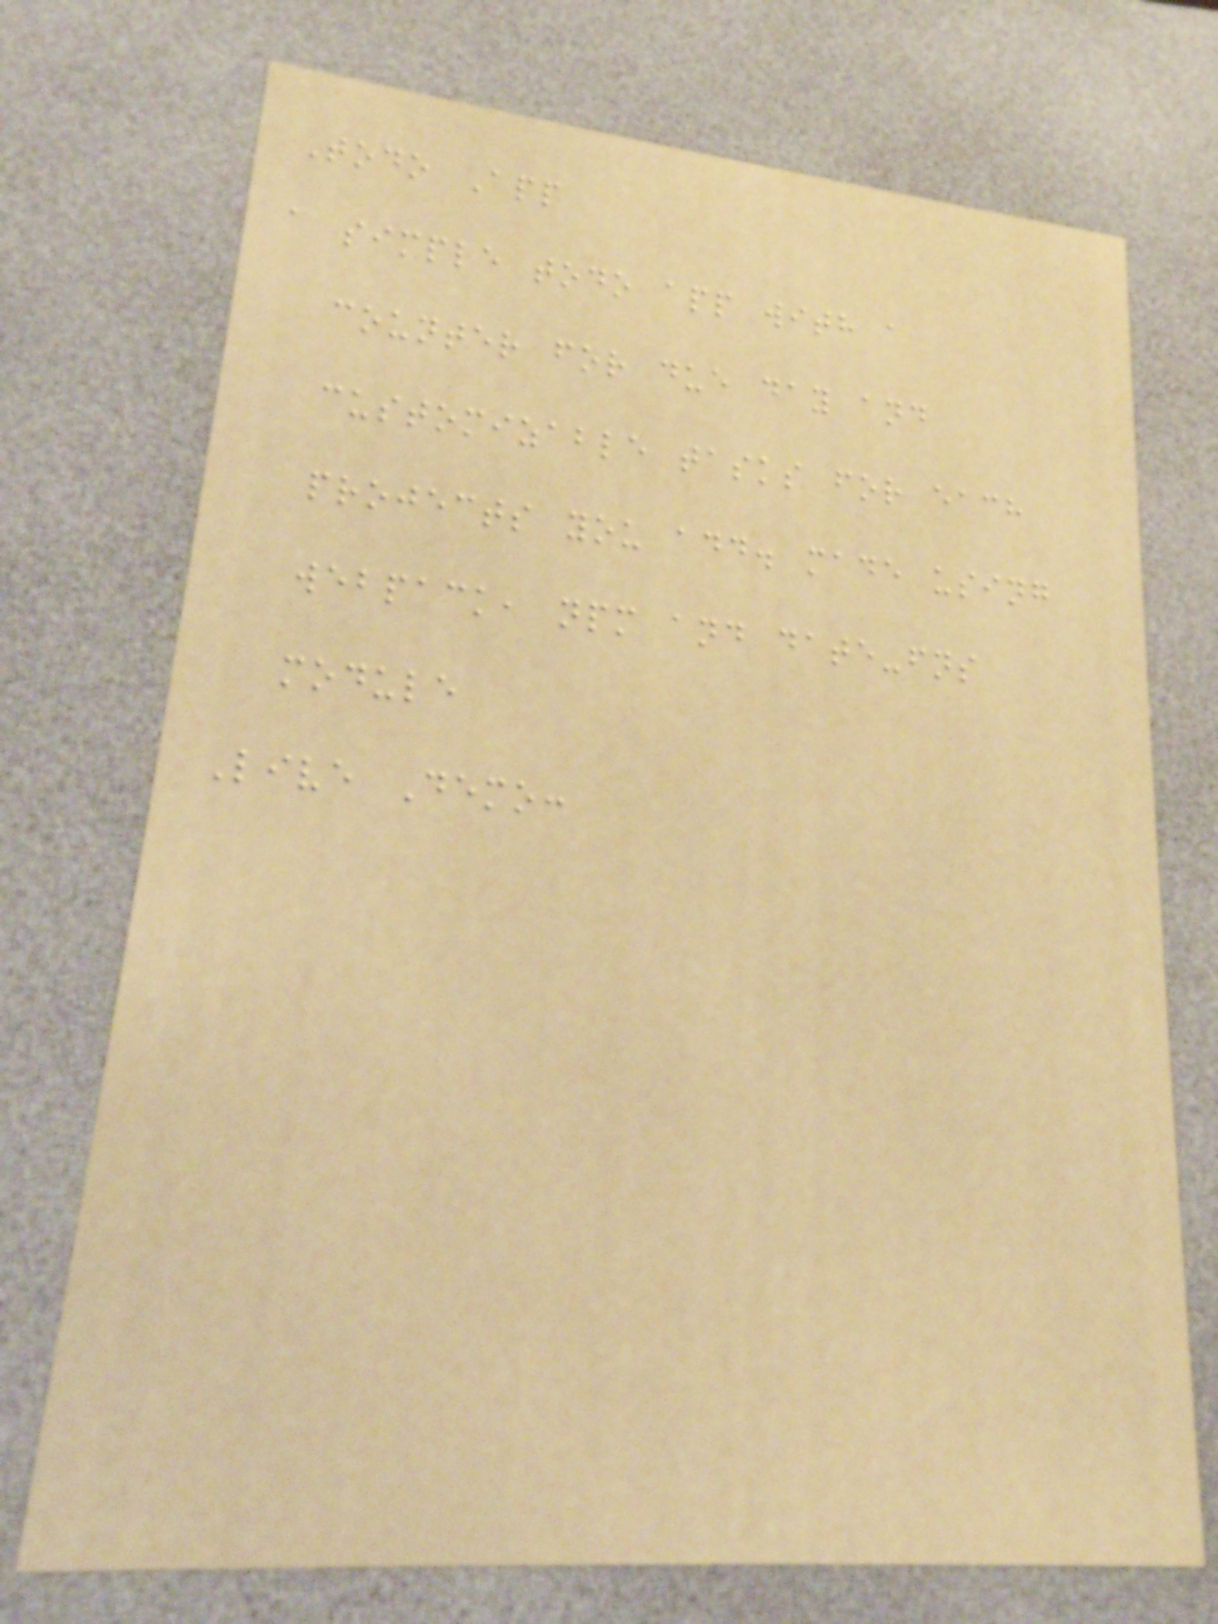Todo App
a simple todo app with a
counter for due day and
customizable tasks for each
projects you add. made using
webpack, npm and date-fns
module
Live Demo:
